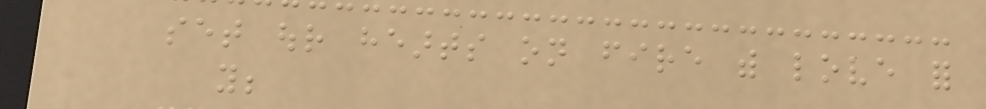set our hearts on fire with love for
you;
